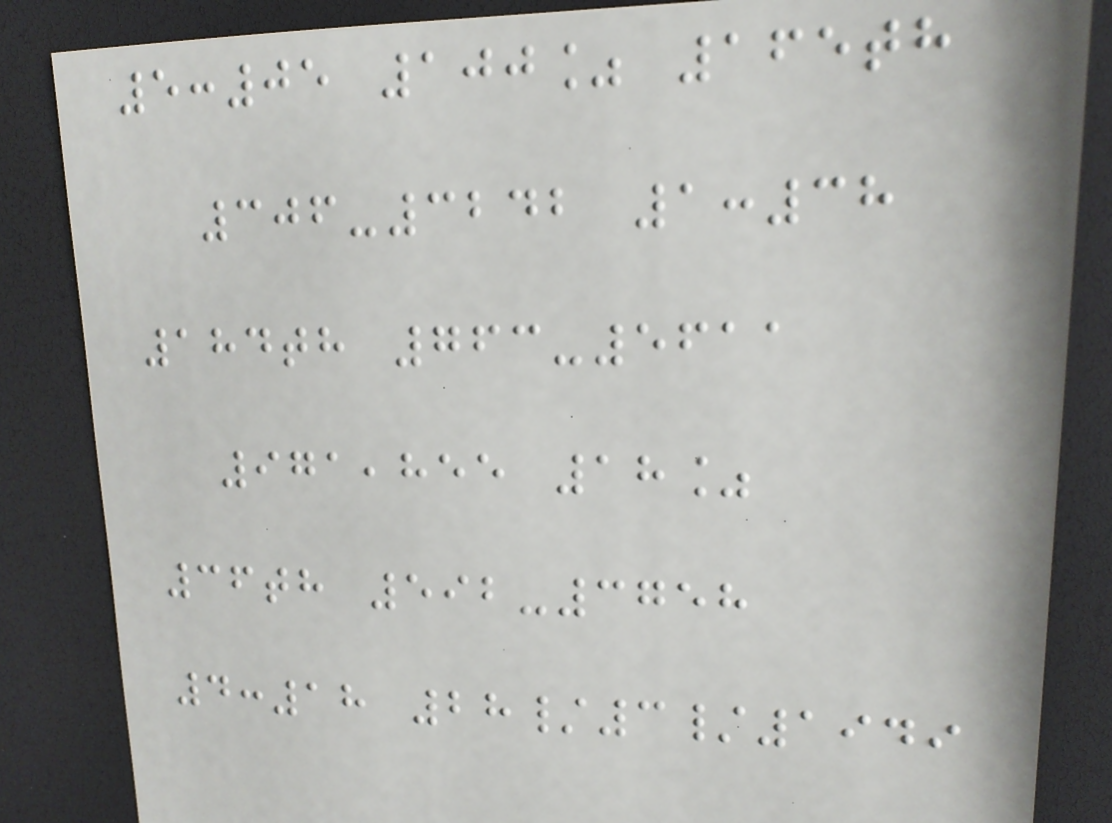5:05 100% 165th
306-3242 1:38
184th 763-5611
971,855 18%
36th 592-3758
4:18 28/3/1949
